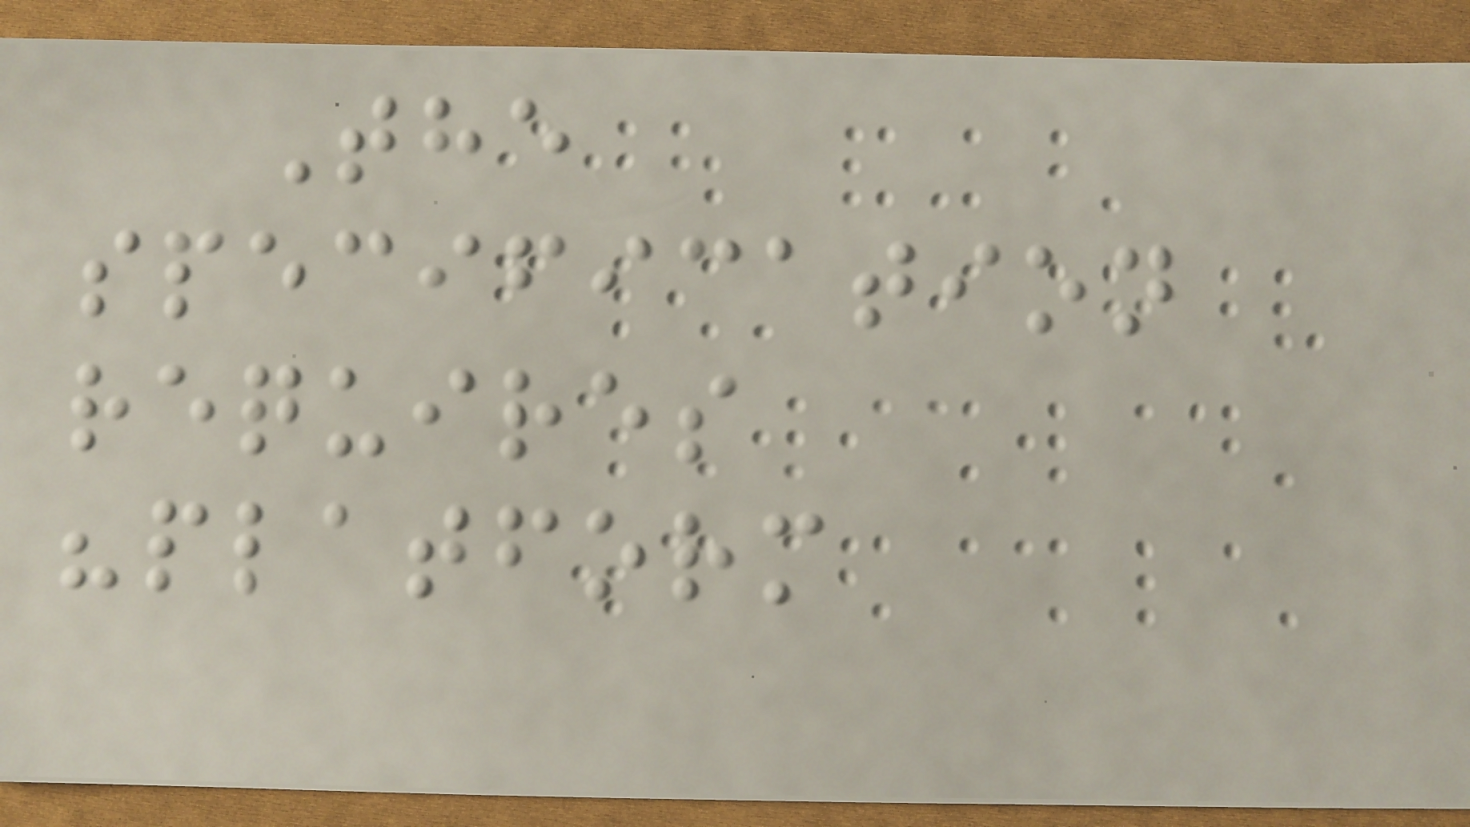The
specification
requires
"platform
